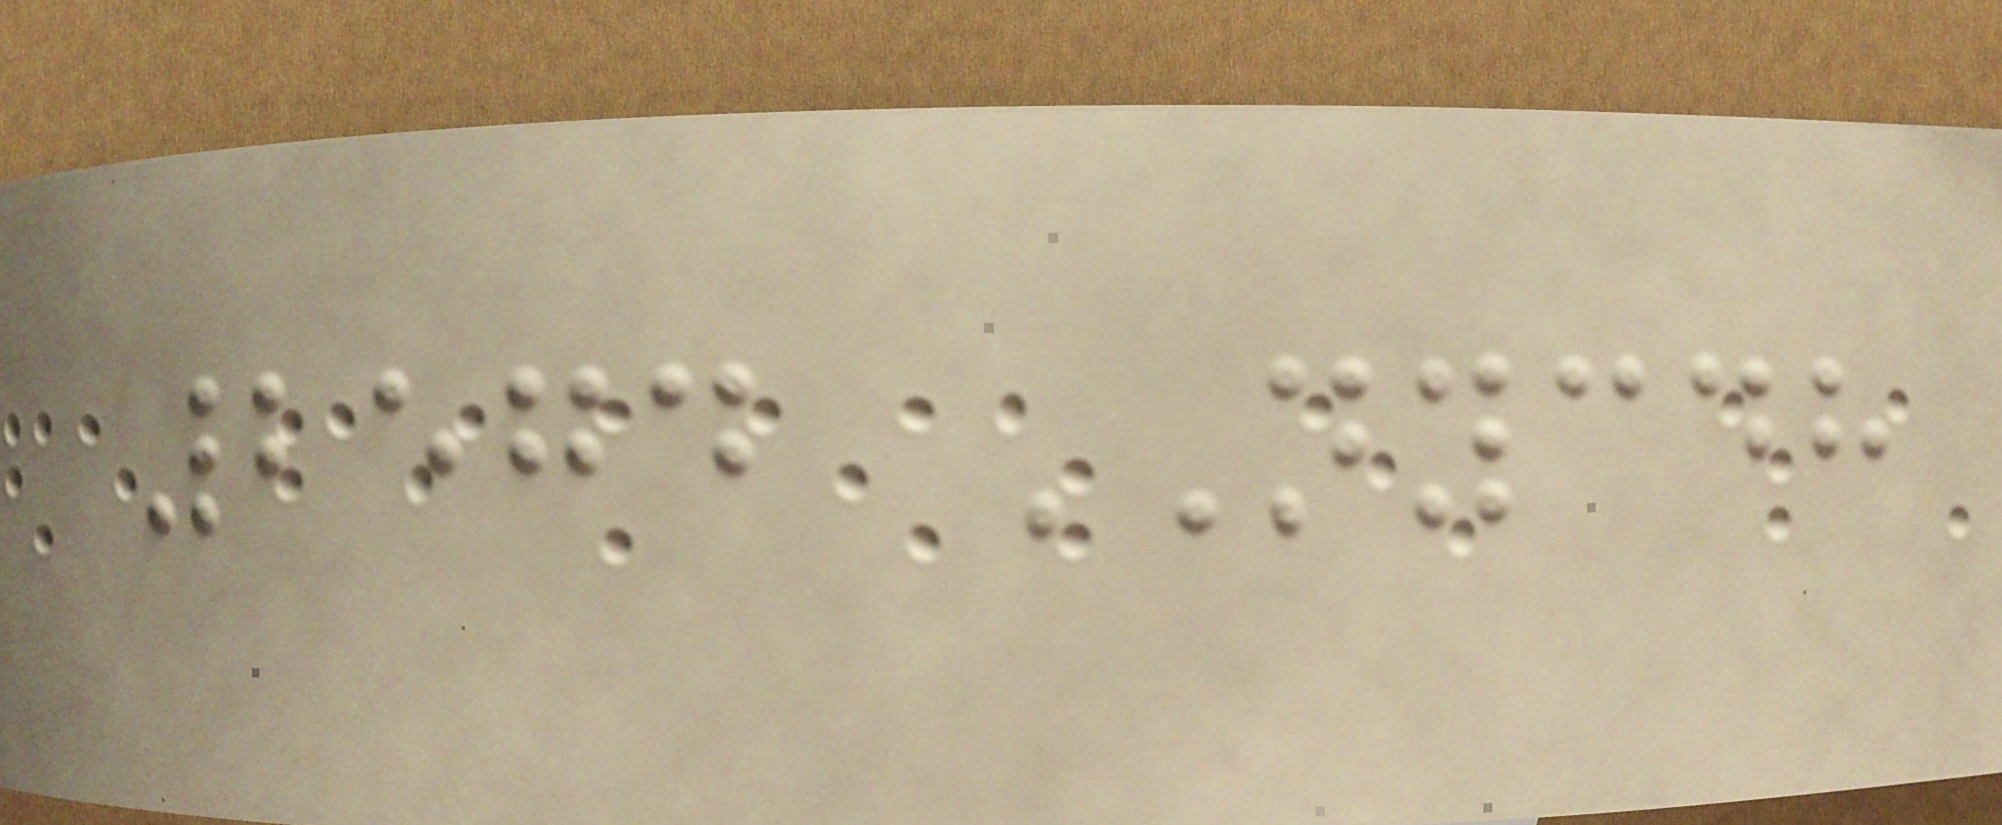2574 NYCDH
